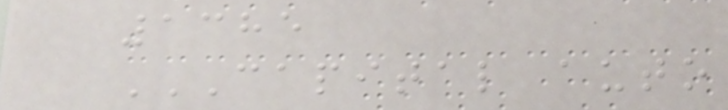1385
CAPITAL AUTO
